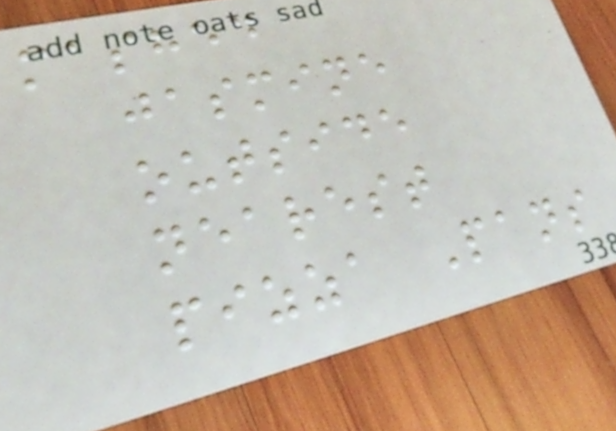mashed
jasmine
outside
nearest
pizza Pans
